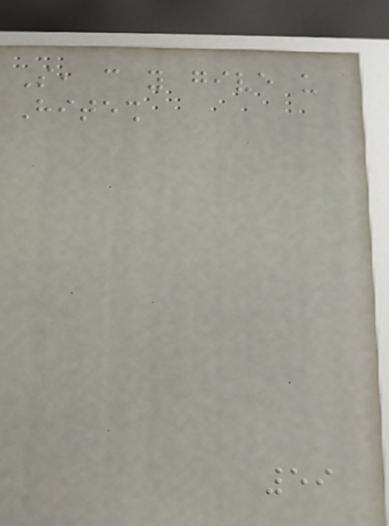So, can you give us
Hitesh
59
